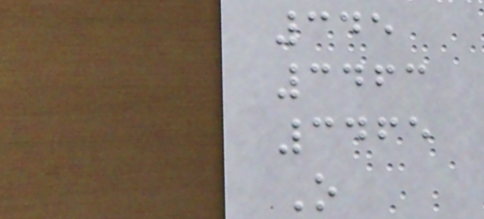345
3463
3465
O
